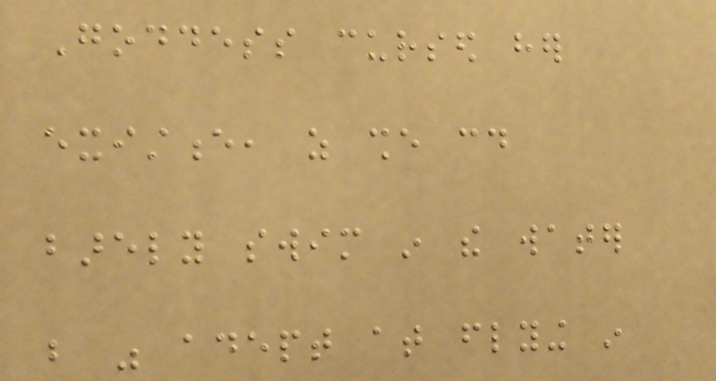Goddess cursed her
existence, as she could
barely swim in the water
but was adept at flying in
